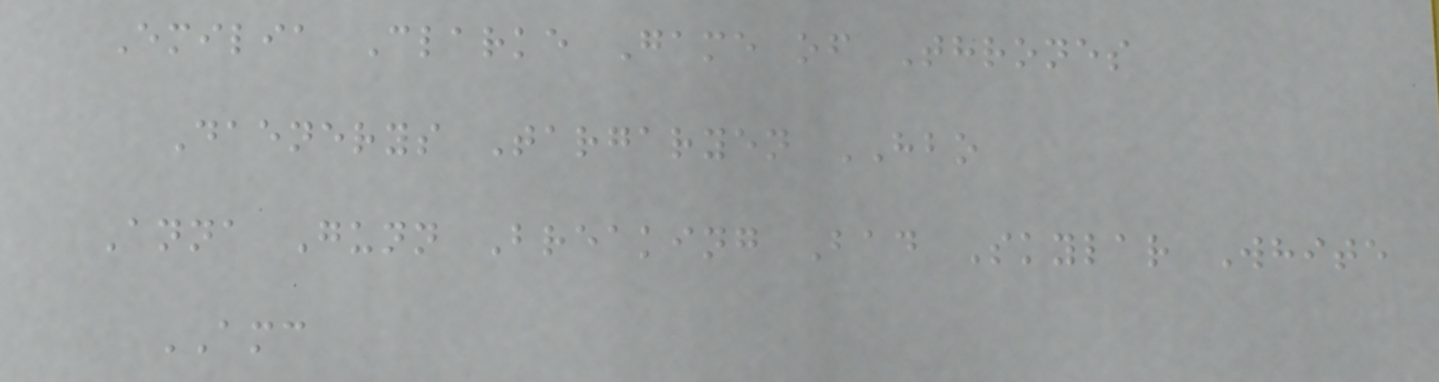Emilia Clarke Game of Thrones
Daenerys Targaryen HBO
Anna Gunn Breaking Bad Skylar White
AMC
